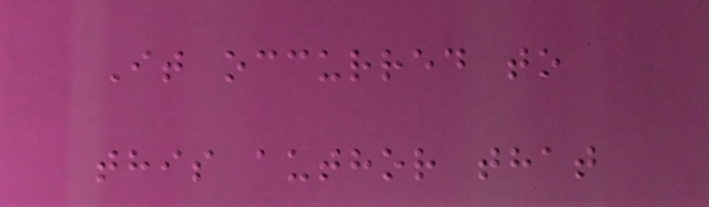It occurred to
this author that
